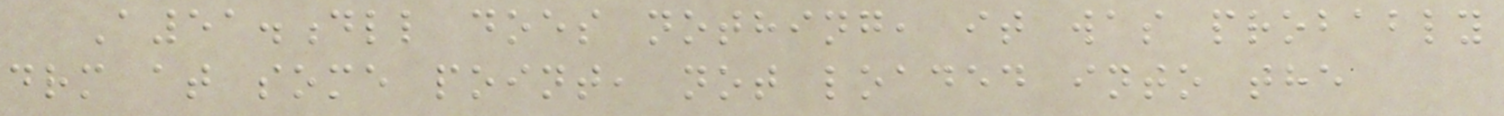A51.dll does nothing, it was probably
drm at some point, not loaded into the
